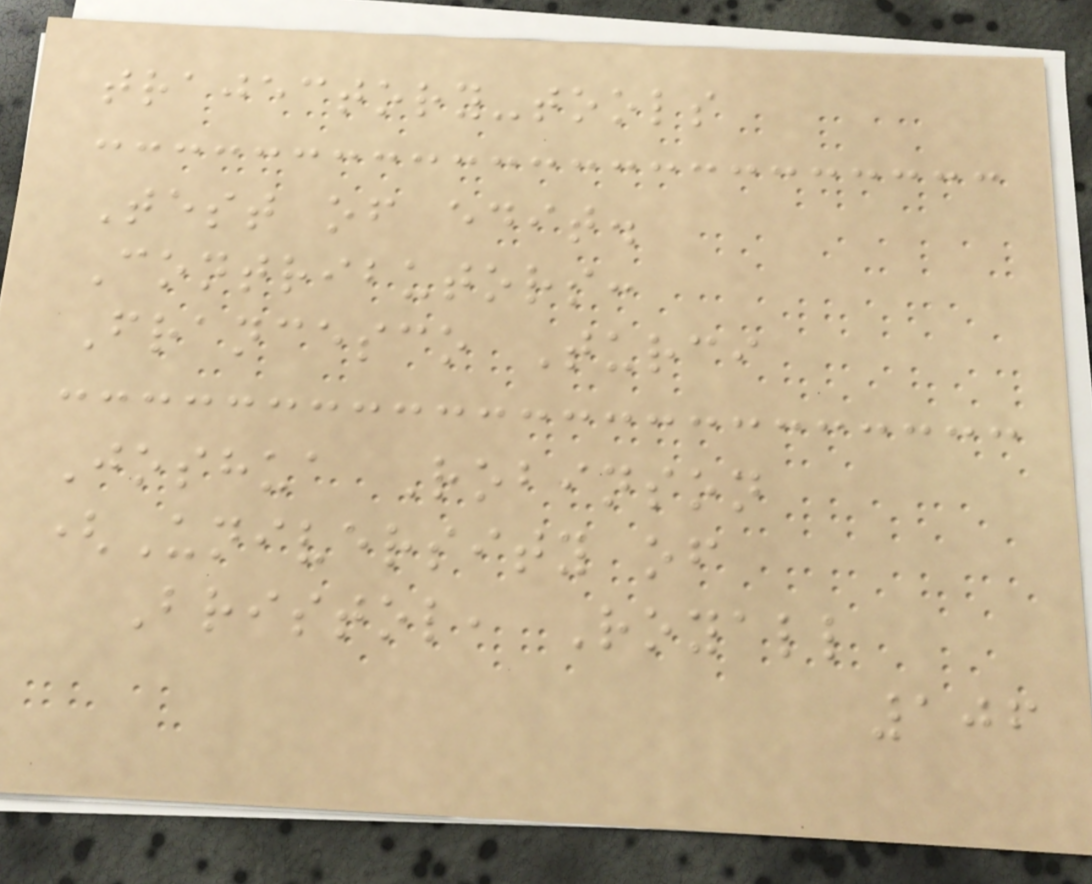trajectory-tools
Test of edit.
Contributors:
Francesco Turci
Joshua Robinson
(University of
Bristol, Royall
106
